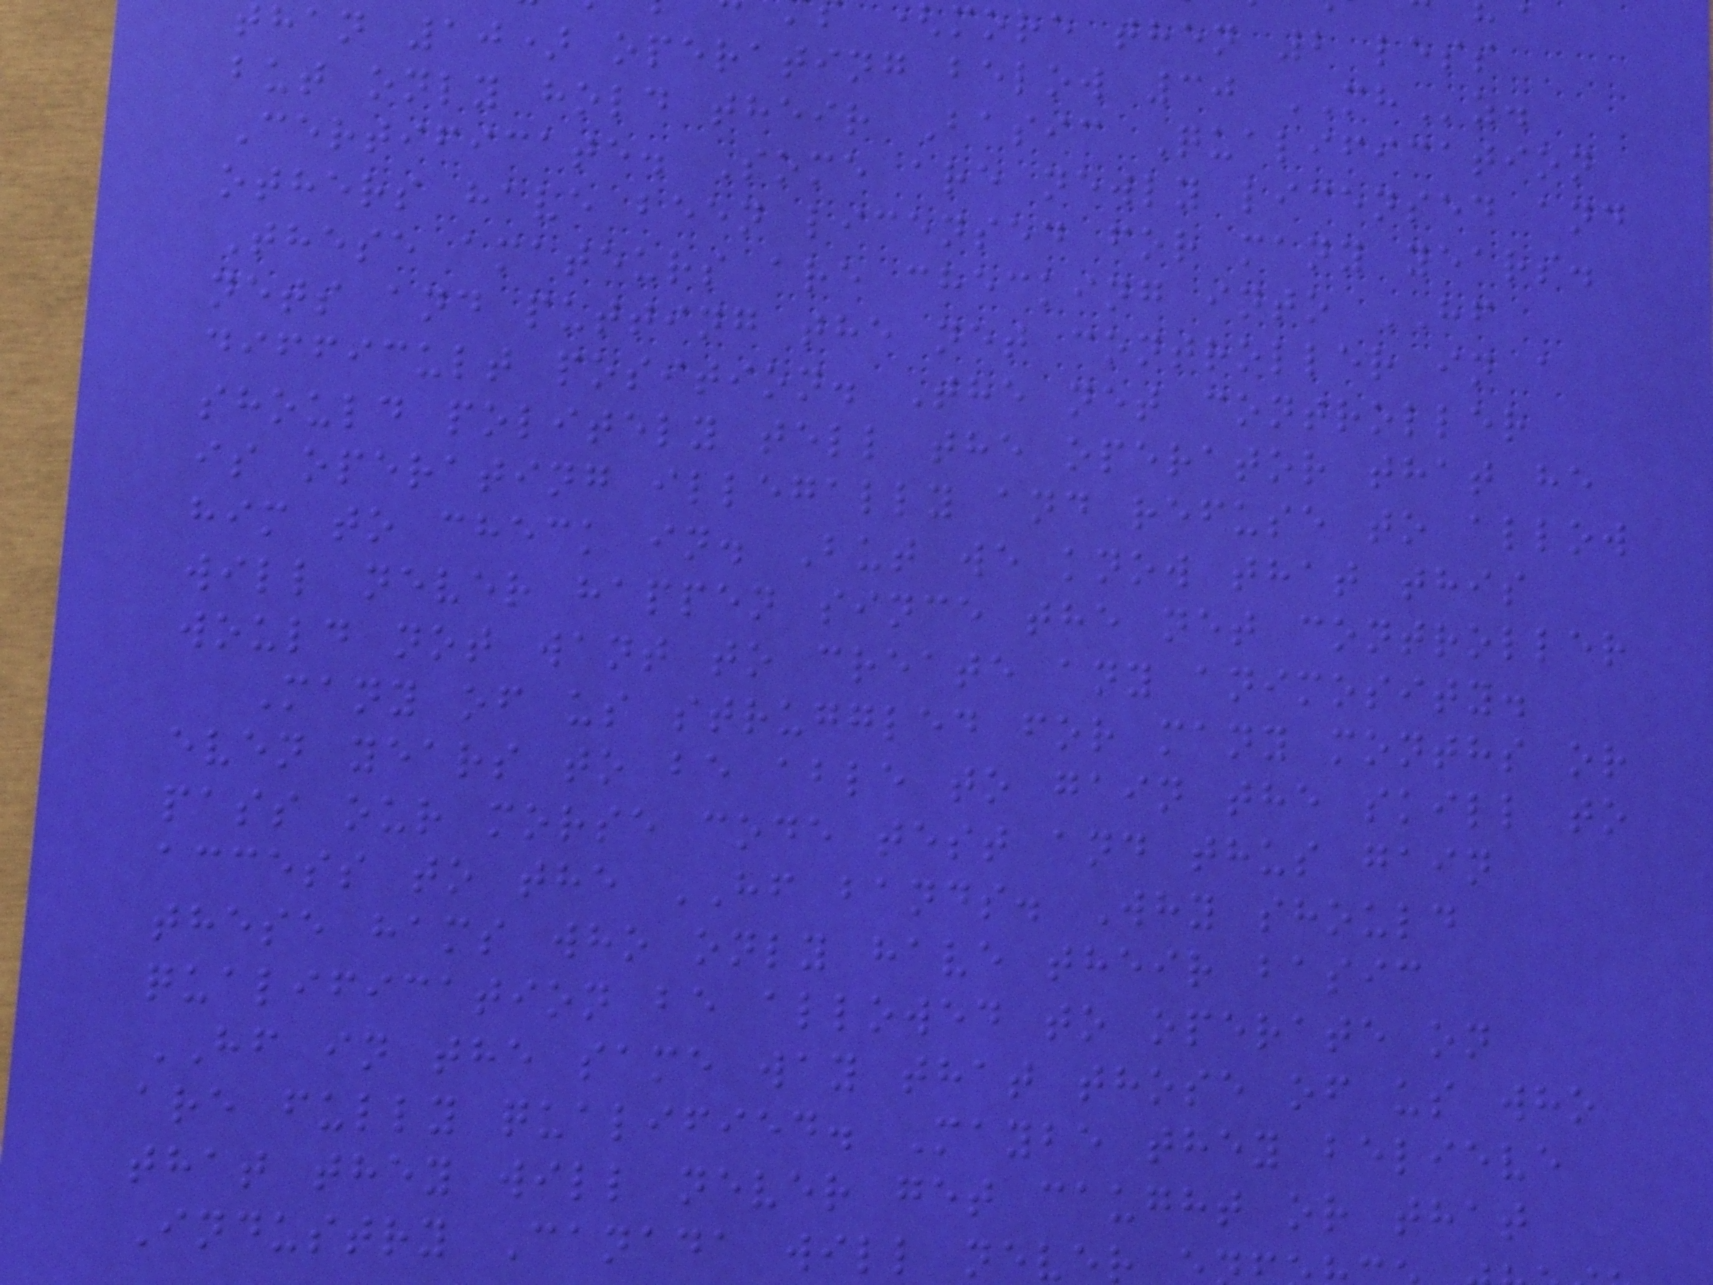more then 2 less
than 10) operating below 30 MHz.
but only hold their Basic Qualification
Certificate. Some are newly licensed and
others have been licensed for many years.
These amateurs are checking into HF
nets and putting the net controller in a
difficult position. The net controller
should politely tell the operator that he
is operating illegally and refuse to allow
him to check in. But we know that this
will never happen since the net controller
would not want to create any animosity.
Many of us struggled for many months or
even years to be able to gain the skill to
pass our morse code test and thus gain
access to the HF bands. Why should
these hams who only have their basic
qualification be allowed to operate on
HF in the same way that those of us who
are fully qualified. Maybe they believe
that they will never get caught or that
Industry Canada will never
